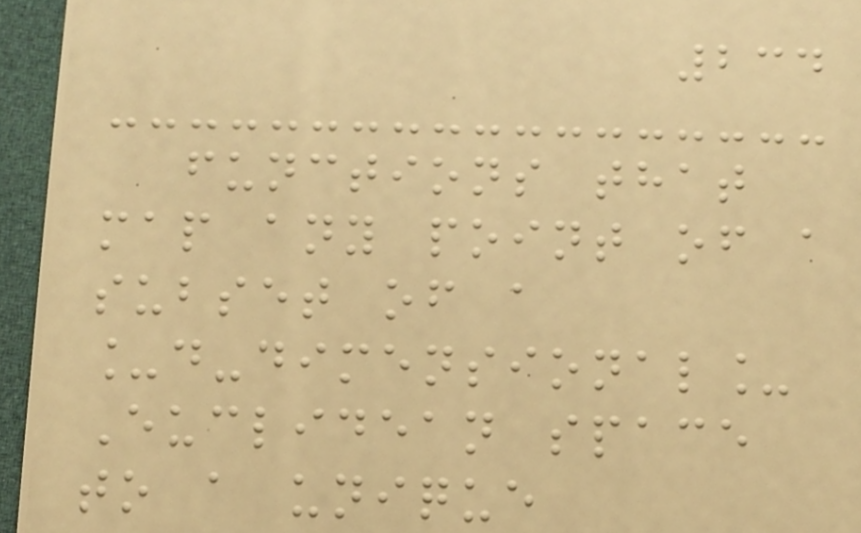234
functions that
map any point of a
subset of a
_d-dimensional_
Euclidean space
to a unique
